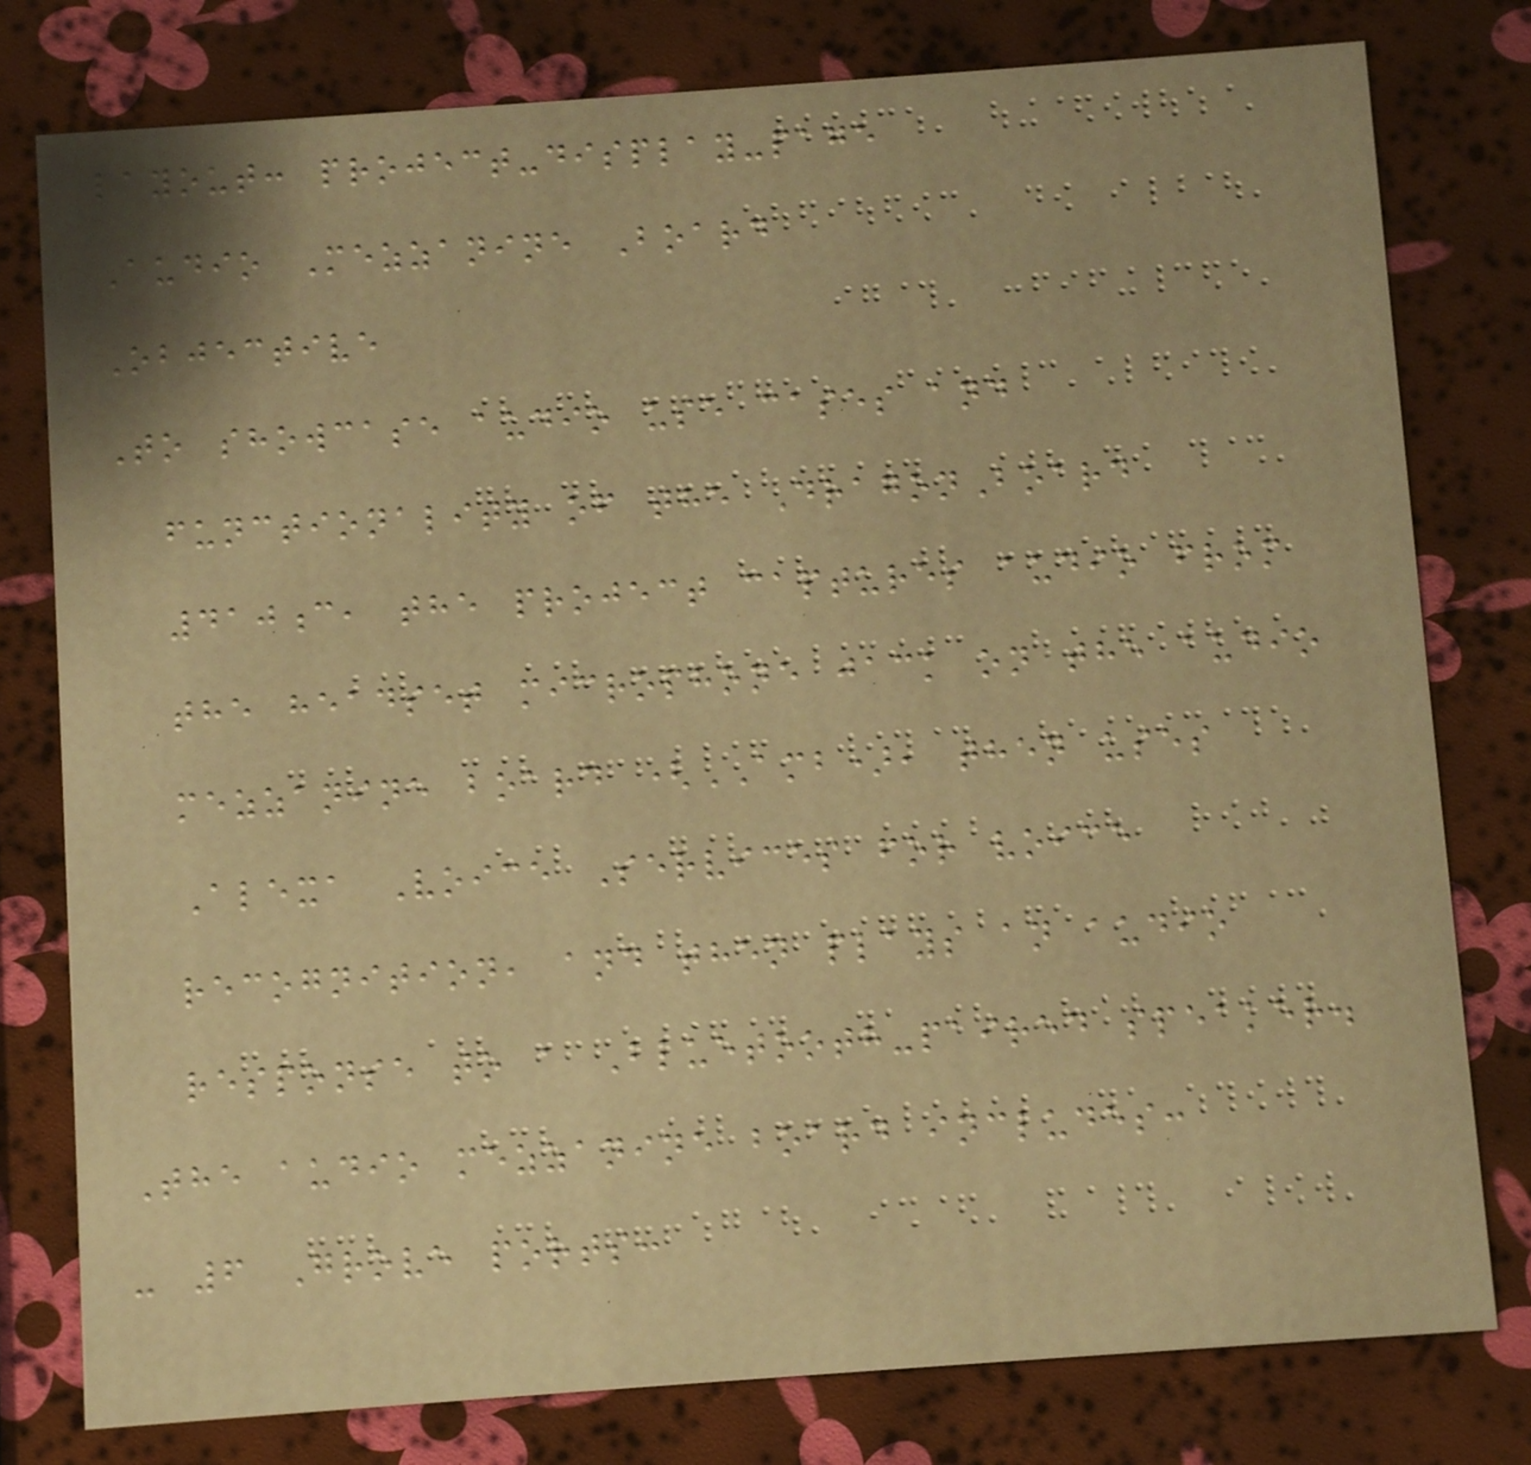layout: project-display-page
Audio Mezzanine Board
Objective
To showcase audio use cases and
functionality of the DragonBoard
410c, the project captures audio from
the headset microphone jack on the audio
mezzanine board (AMB), then uses
Alexa Voice Services for voice
recognition, and then plays an audio
response to a Bluetooth-paired speaker.
The audio mezzanine board includes:
- 6 Grove ports:
